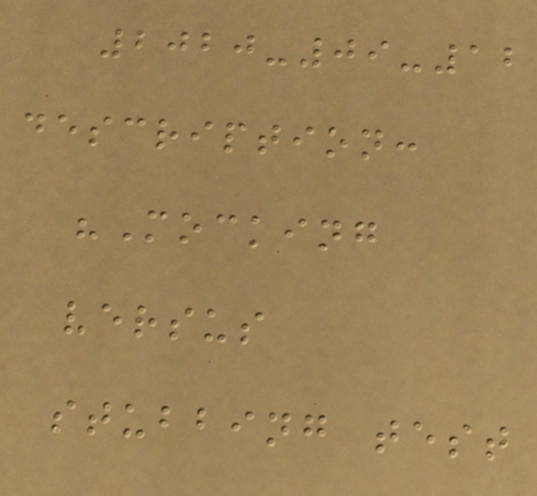2020-09-12
description:
"Mocking
versus
stubbing test
